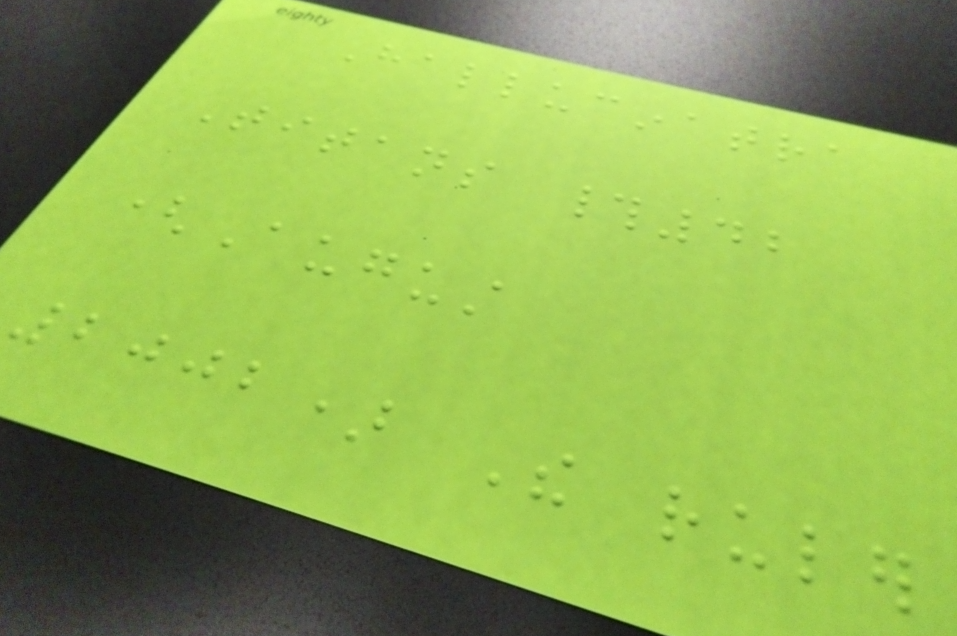Hallucinatra
Titans #42
(August
2002) The ruler
